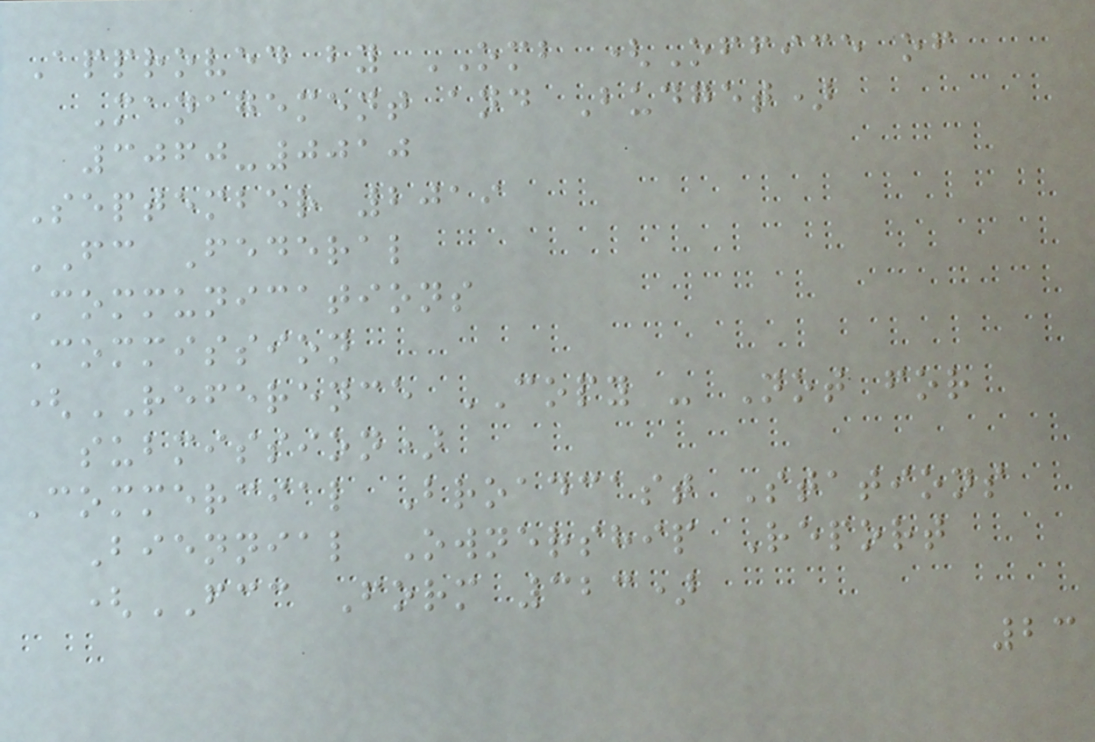Approved by OMB (Office of
Management and Budget)
3060-0010
September 2019
FC Federal
Communications
Commission
(REFERENCE COPY - Not for
submission)
Commercial Broadcast Stations
Biennial Ownership Report
(FCC Form 323)
23
